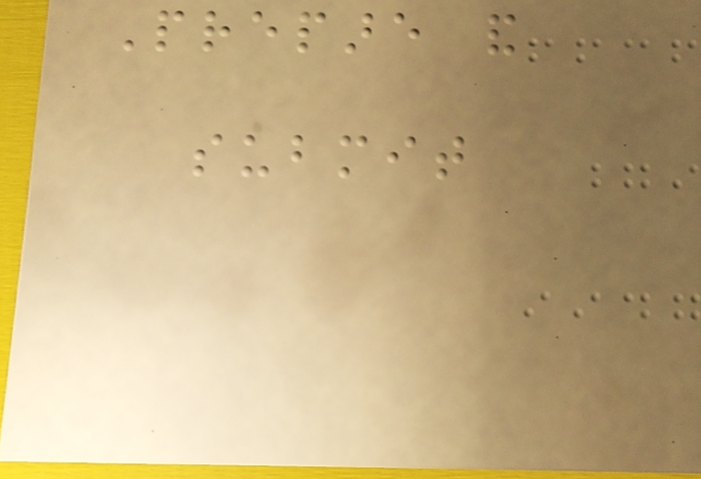Prepare and
submit
